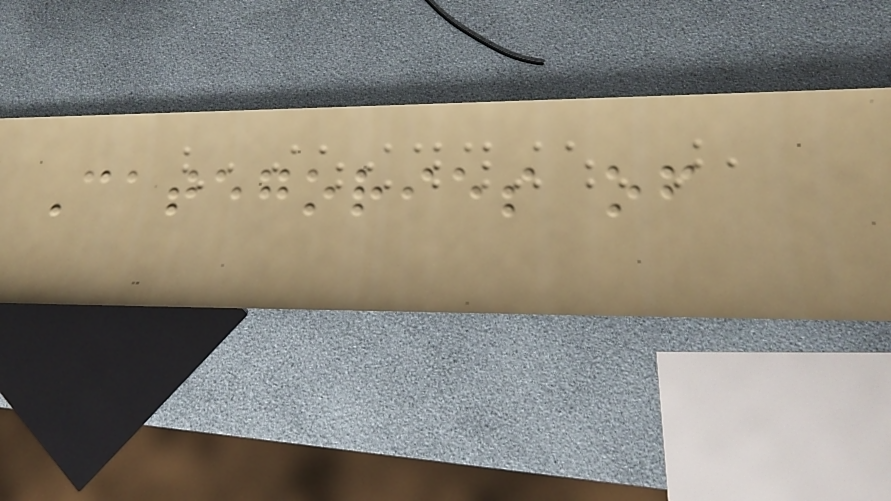Categories of
